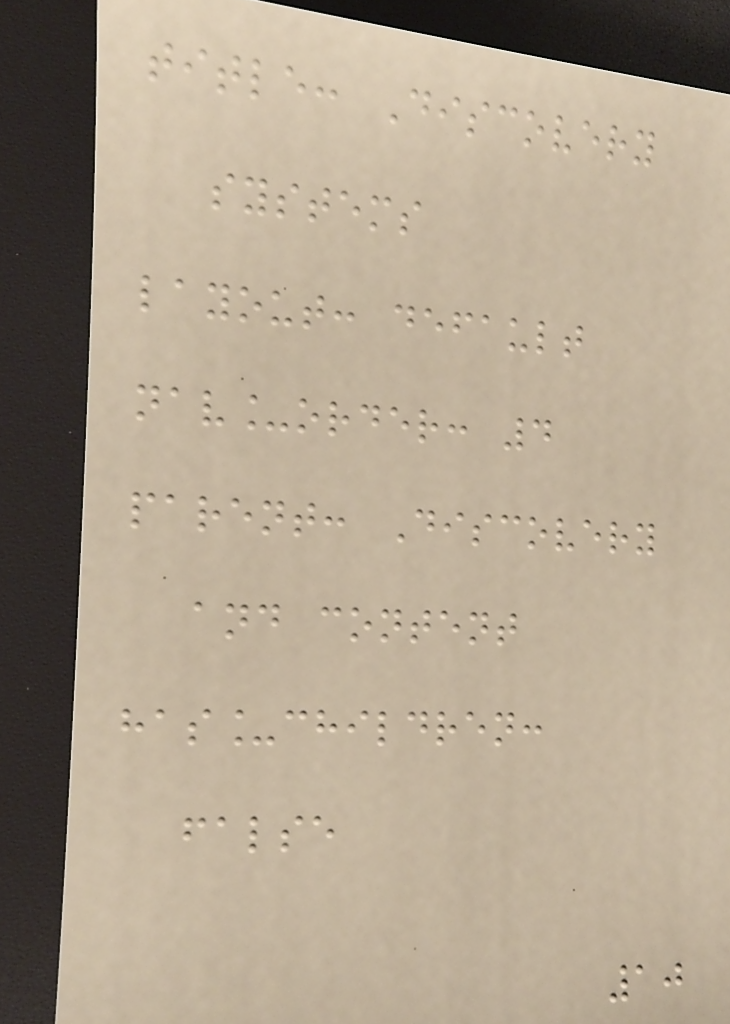title: Discovery
systems
layout: default
nav_order: 4
parent: Discovery
and content
has_children:
false
10
